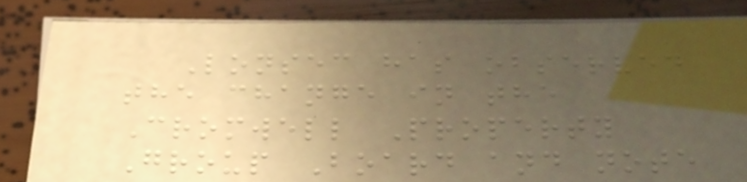Lonsec has observed
the change in the
Cromwell Property
Group Board and note
